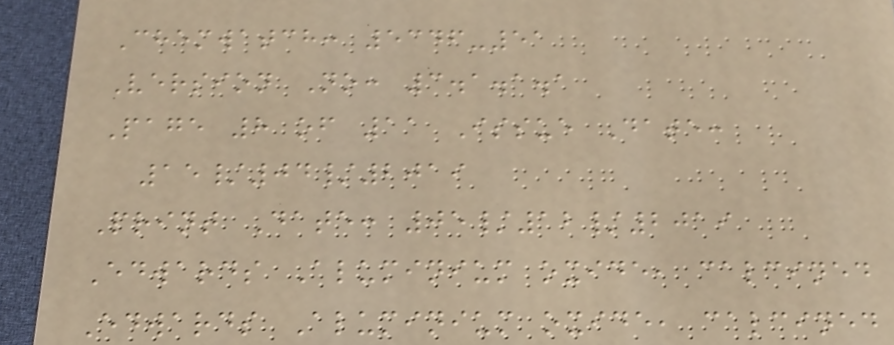Chemwatch: 5346-51
Version No: 3.1.1.1
Page 8 of 11 Issue Date:
15/04/2019
Print Date: 05/12/2019
Edwards Aluminium oxide, calcined
Edwards Aluminium oxide, calcined
